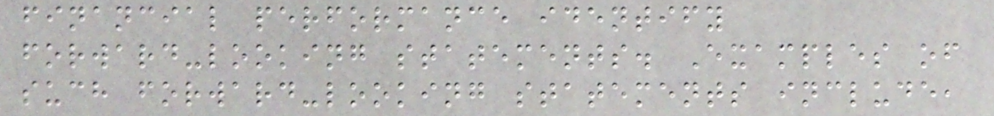financial performance identify
forward-looking statements. Examples of
such forward-looking statements include,
